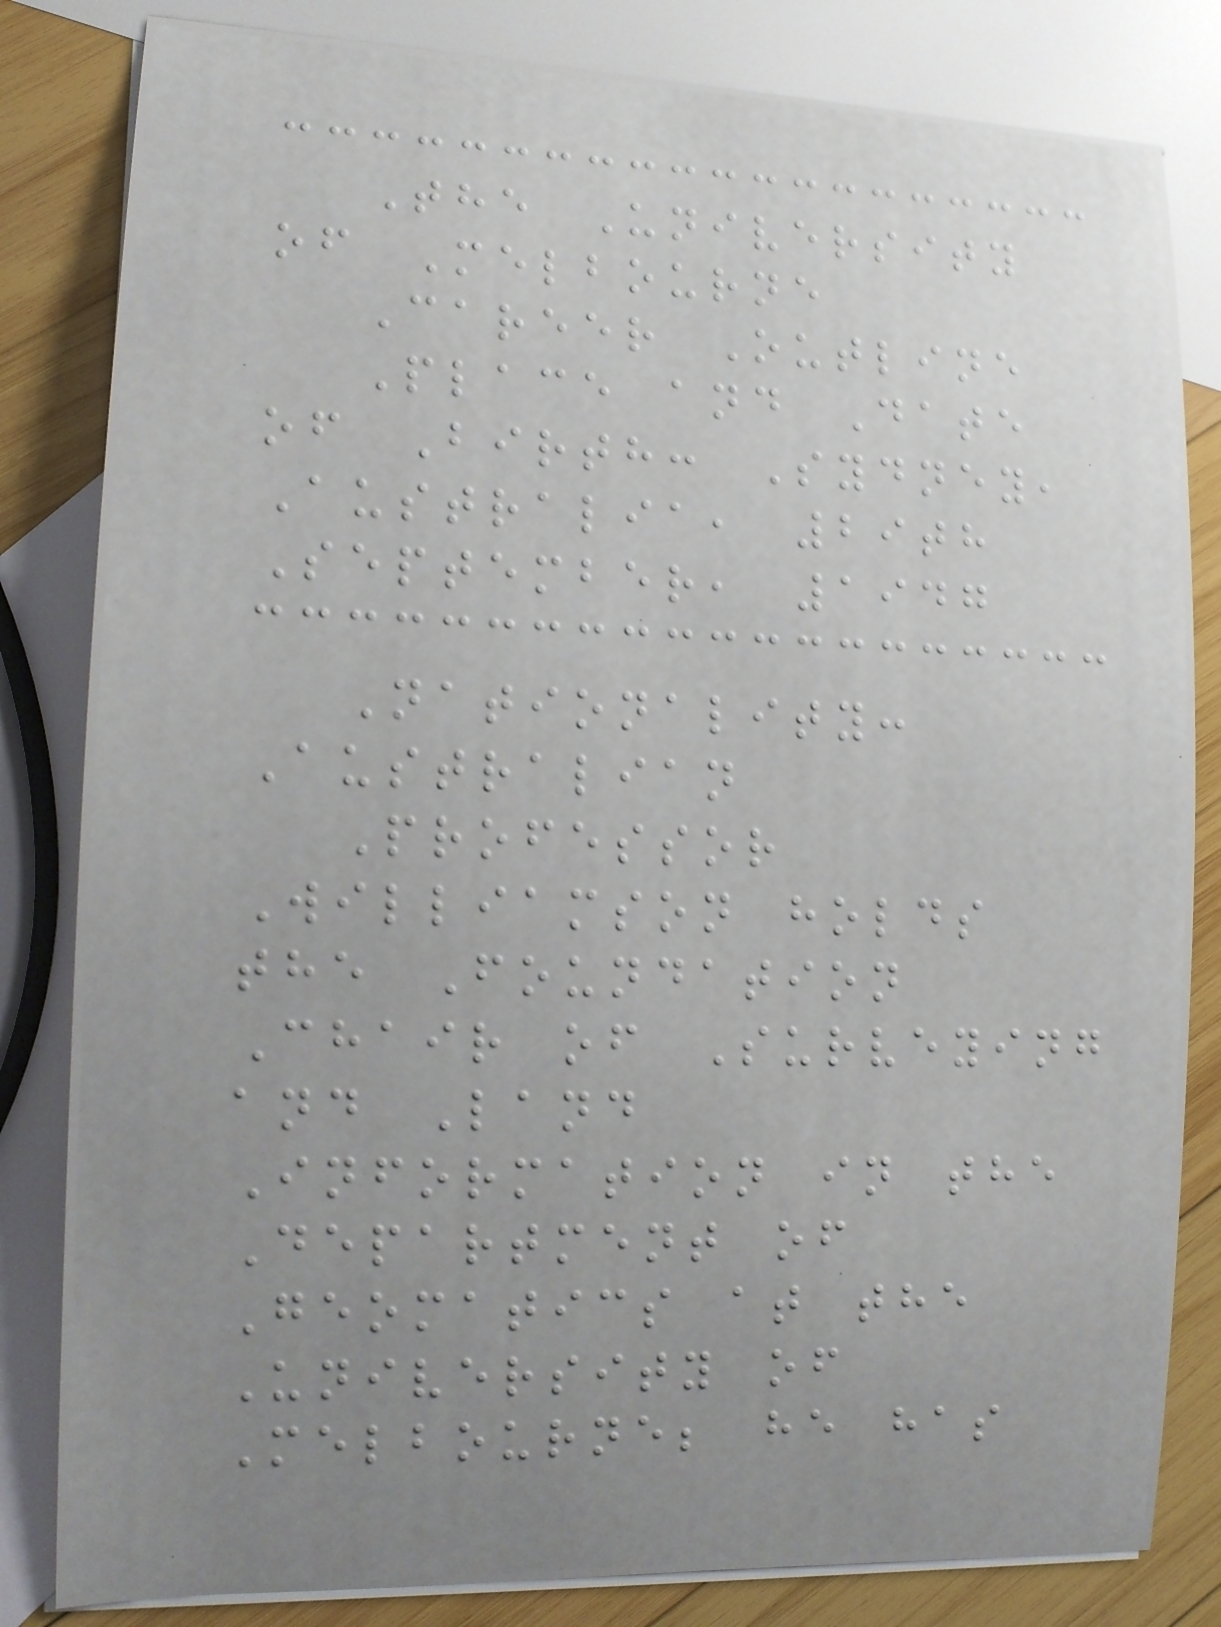The University
of Melbourne
Career Outline
Place and Date
of Birth: Sydney,
Australia, 29th
September, 1947
Nationality:
Australian
Professor
Williamson holds
the Foundation
Chair of Surveying
and Land
Information in the
Department of
Geomatics at the
University of
Melbourne; he has
